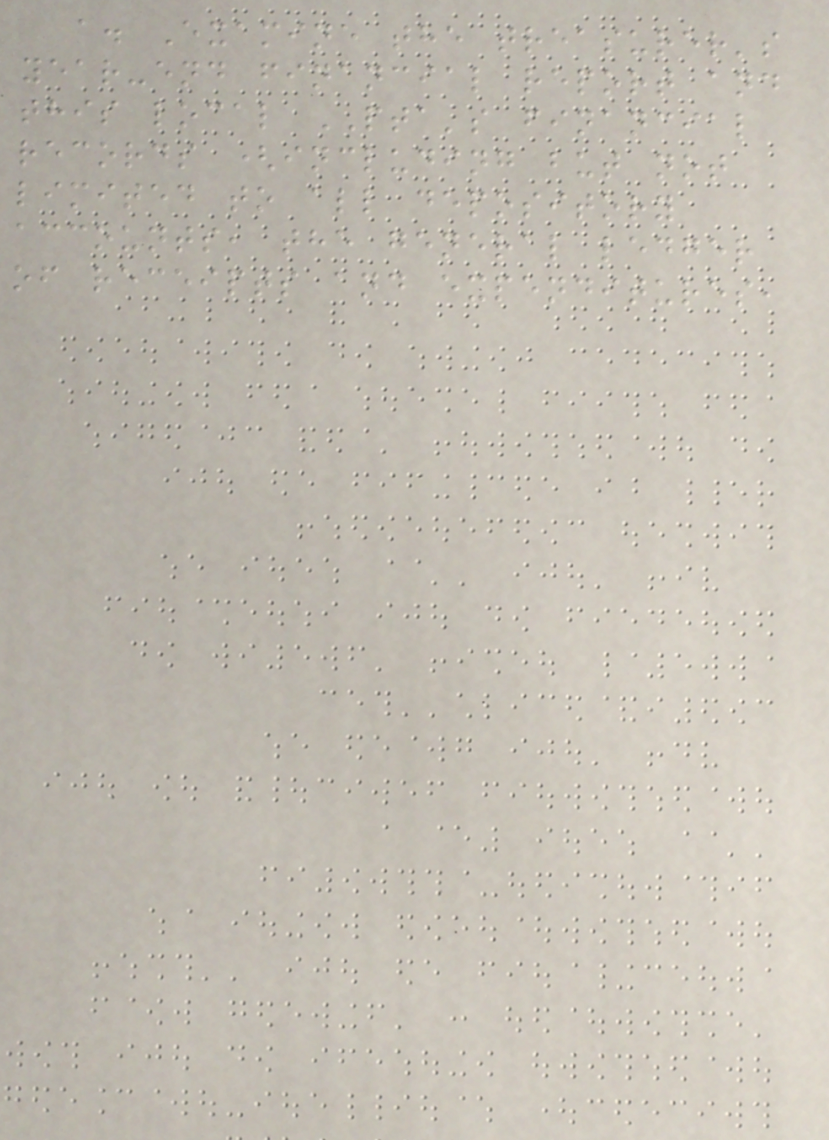a. Examine the treasurer's
year-end financial report and
this local PTA's financial
records (including but not
limited to all depository
accounts, the general ledger
of receipts and expenditures,
